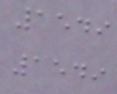1549
1549
